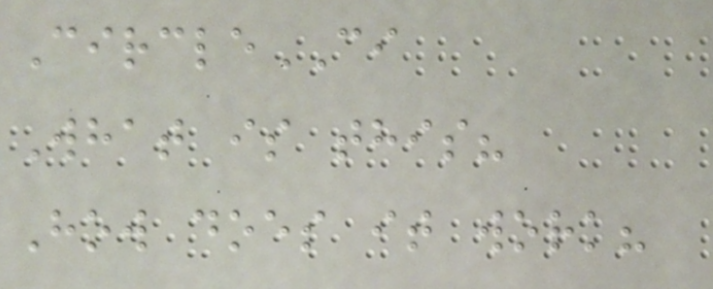CircleCI
What is this?
How does it work?
